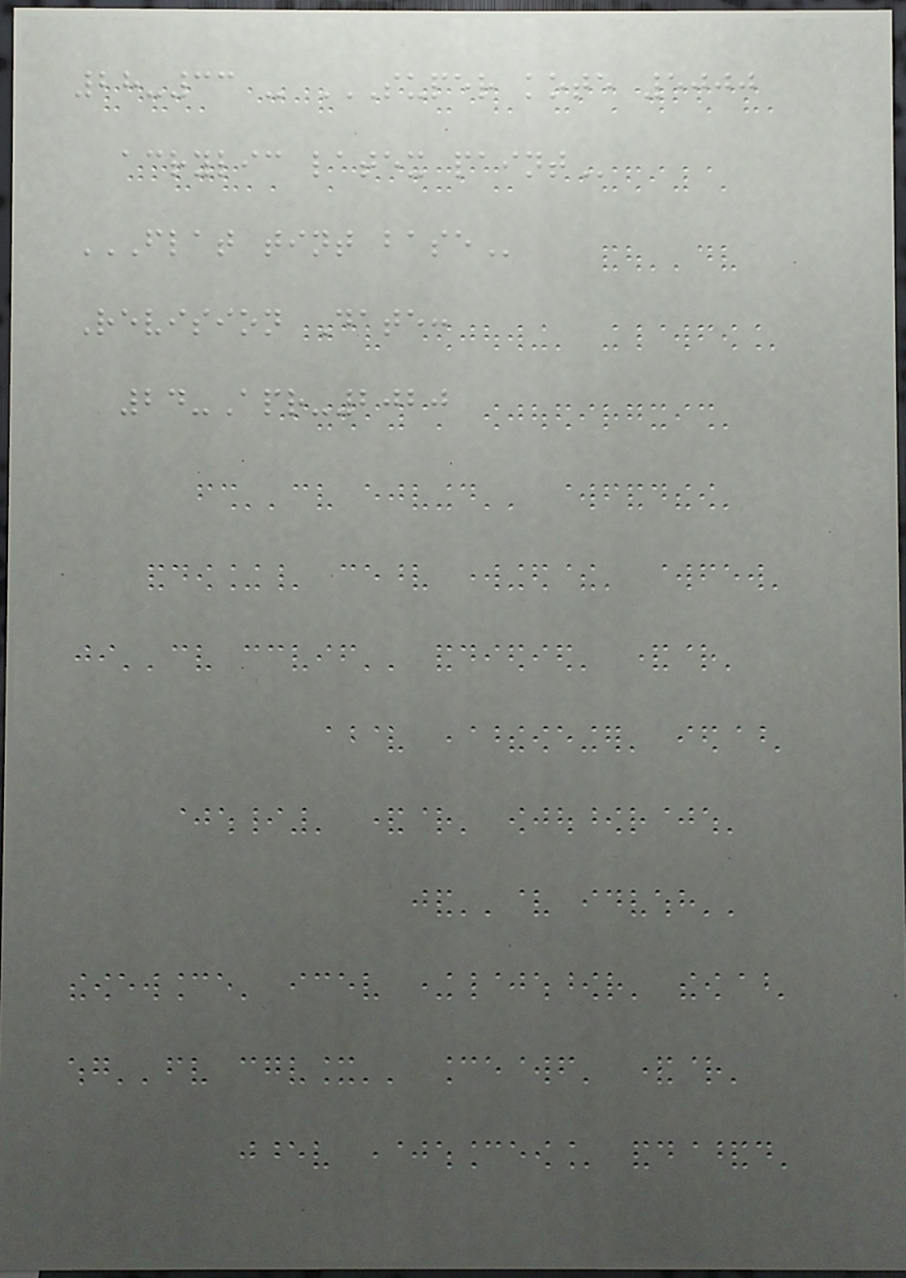28-33 - SUPER KOTE 5000
ACRYLIC LATEX PAINT
FLAT TINT BASE
Revision Date:
24-Apr-2020
